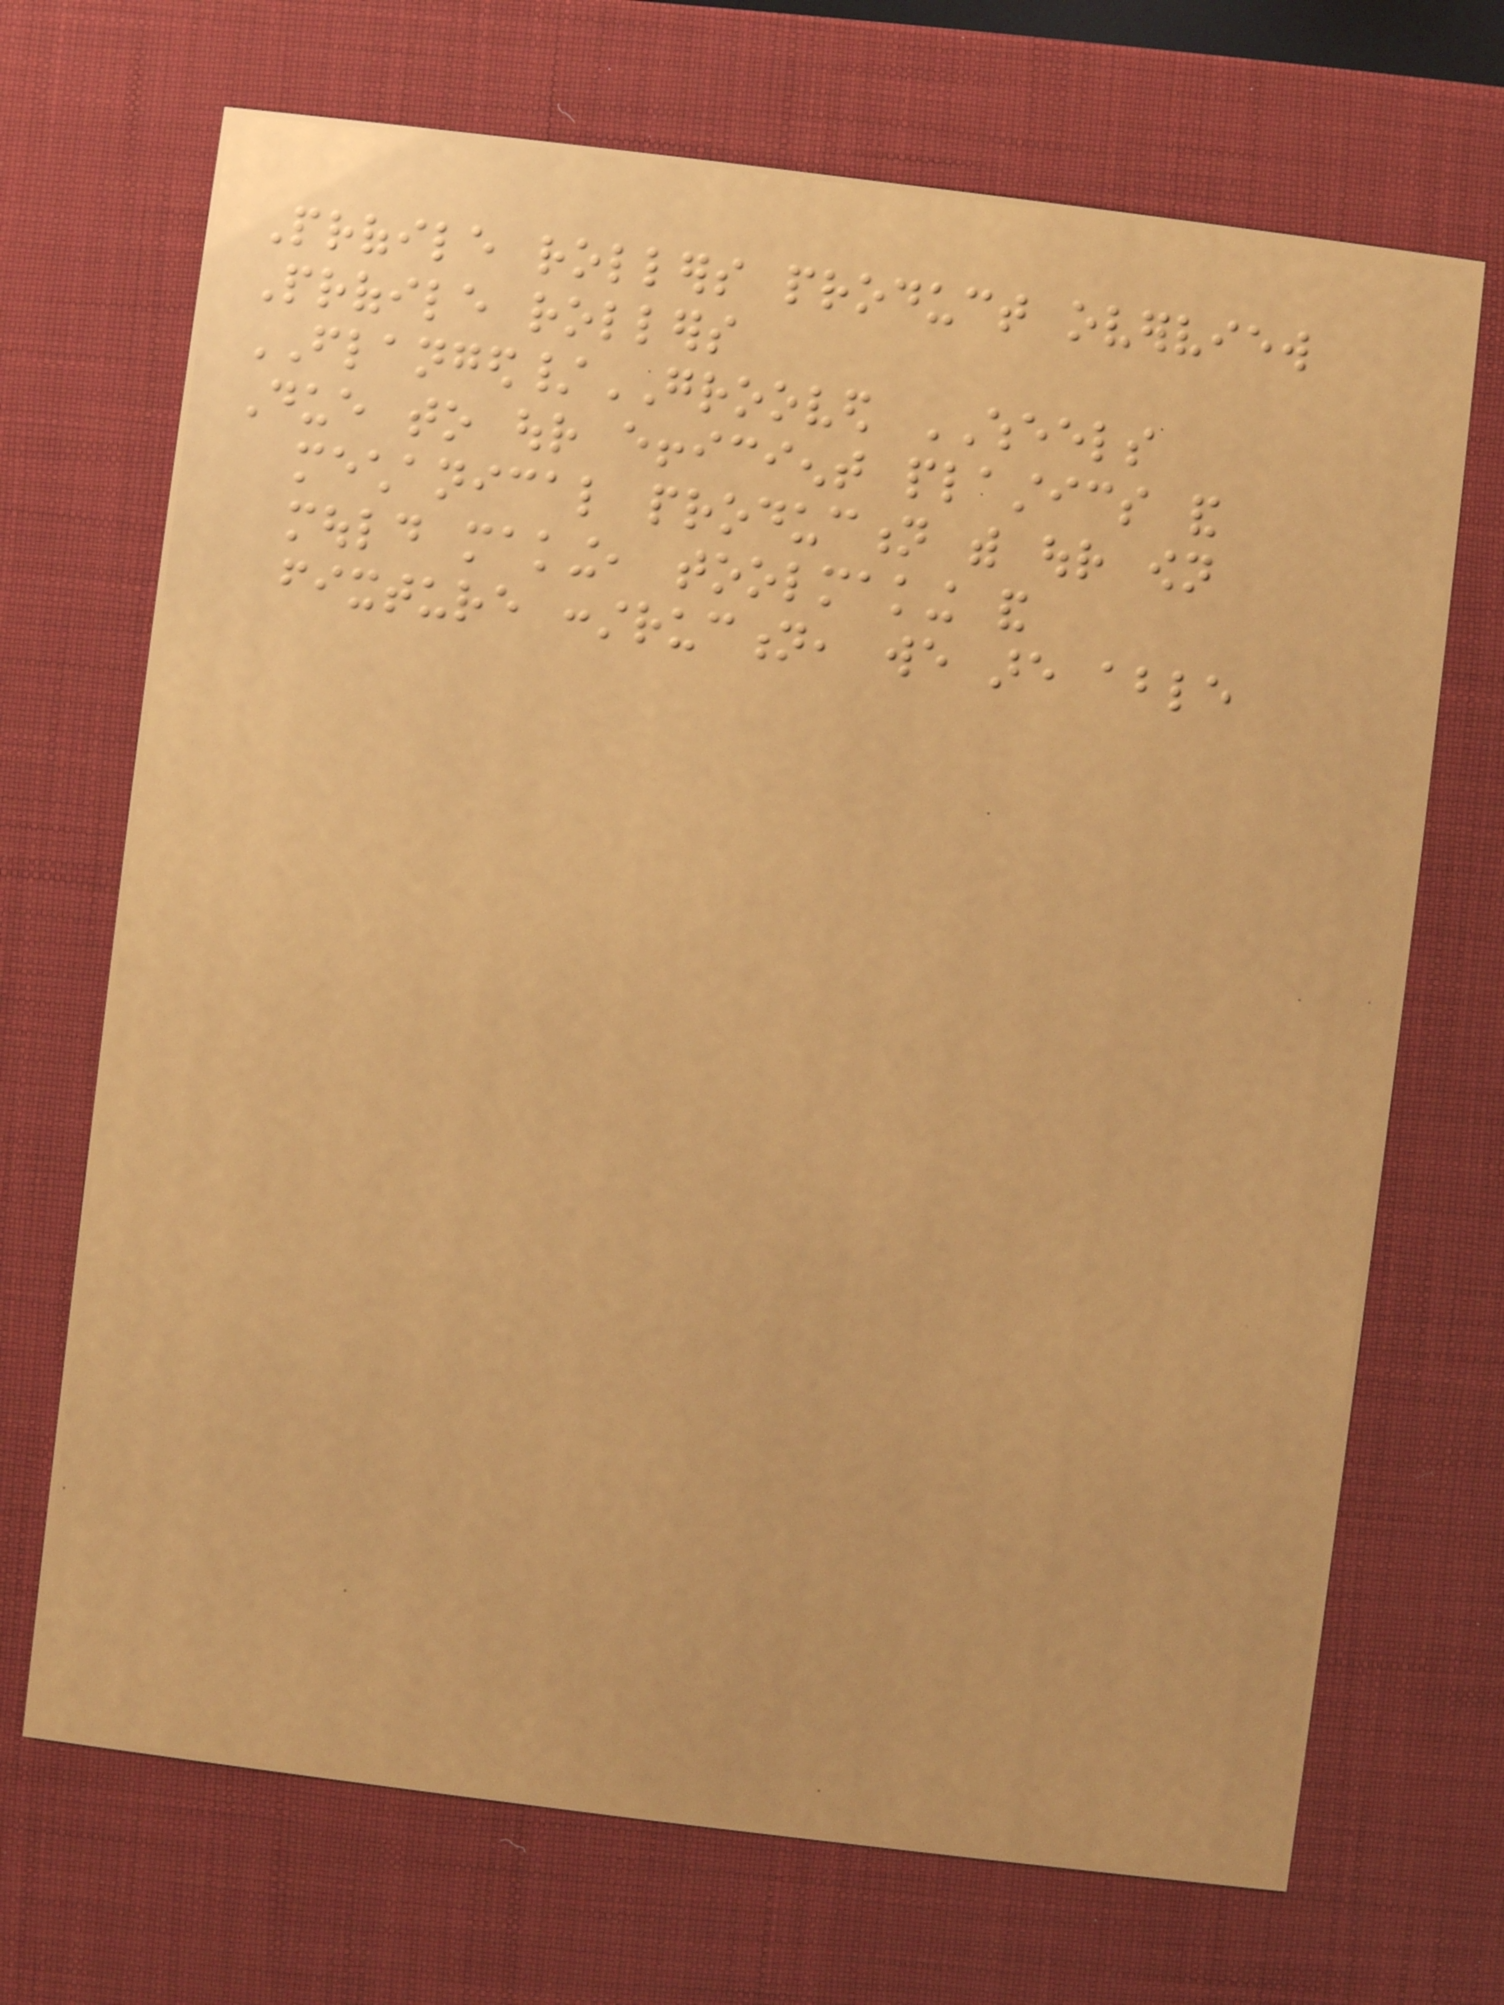Profile rollers product overview
Profile rollers
FLANGED/GROOVED WHEELS
Due to our efficient plastics and
mechanical production with our own
mould making, toolmaking and
fixture construction, we are able
